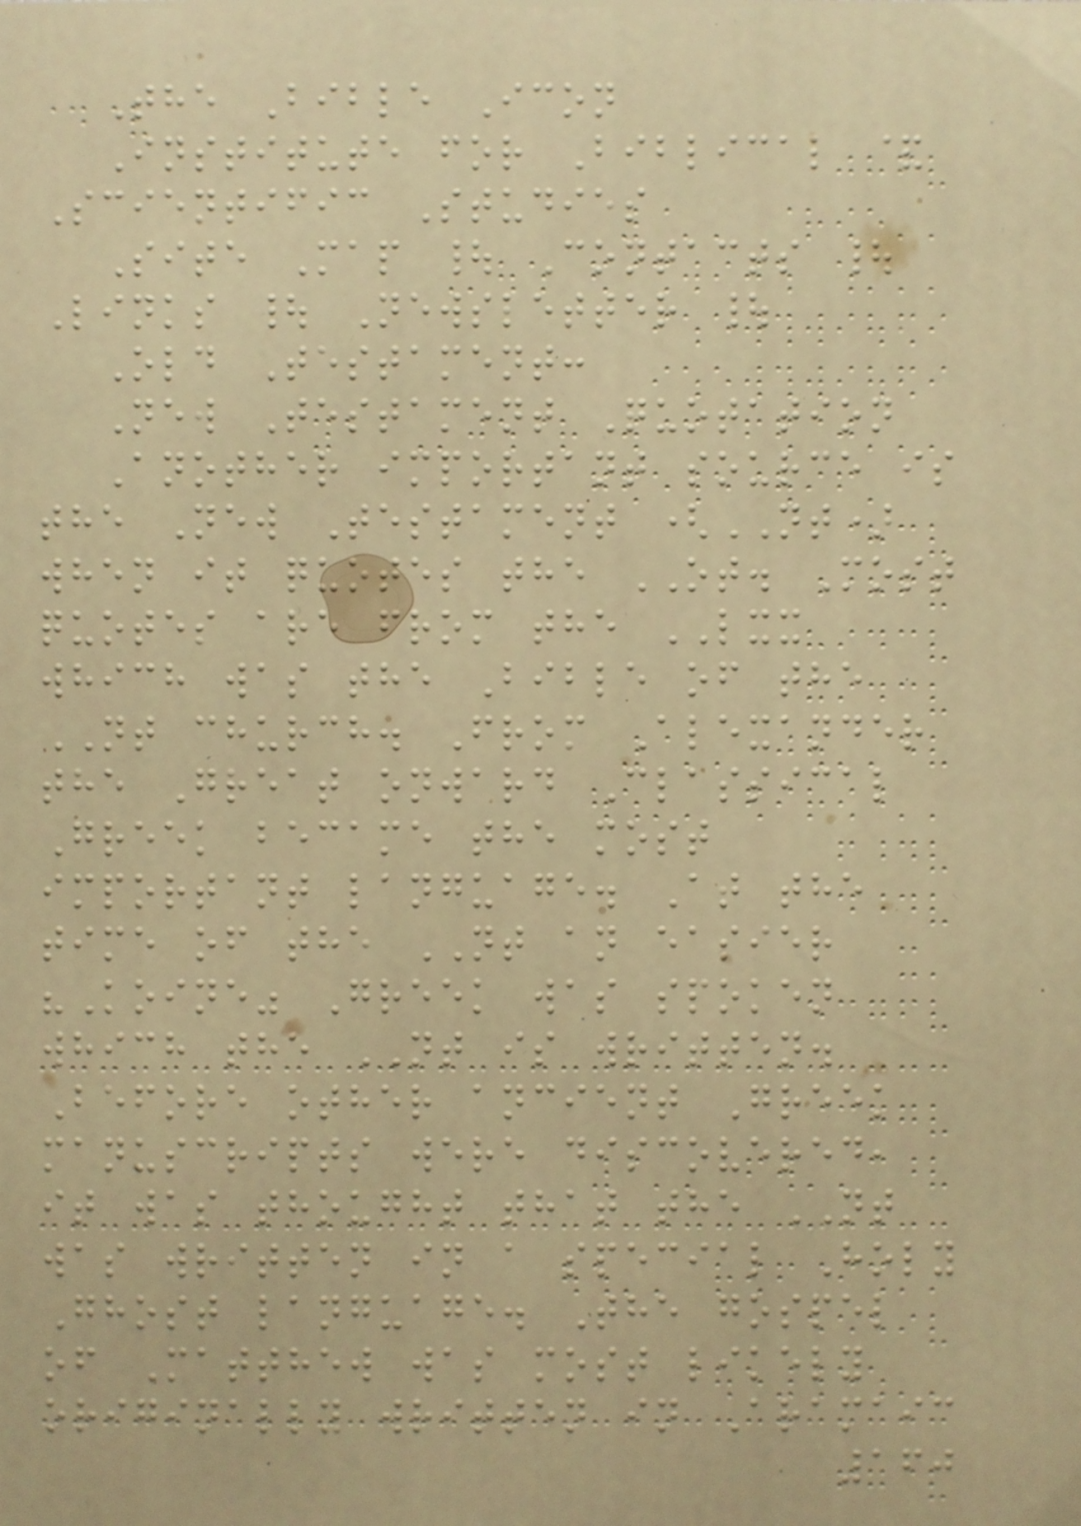The Bible Icon
Institute for Biblical &
Scientific Studies
Site Map | Contacts |
Links | Newsletter |
Old Testament:
New Testament Quotation
Another important source is
the New Testament (NT)
when it quotes the OT. Most
quotes are from the LXX
which was the Bible of the
NT church. From Alexander
the Great onward Classical
Greek became the most
important language. At the
time of the NT an easier
"Koine" Greek was spoken
which the NT is written.
Before other ancient Greek
manuscripts were discovered,
it was thought that the NT
was written in a special Holy
Ghost language. The gospel
of Matthew was most likely
originally written in Aramaic
160
